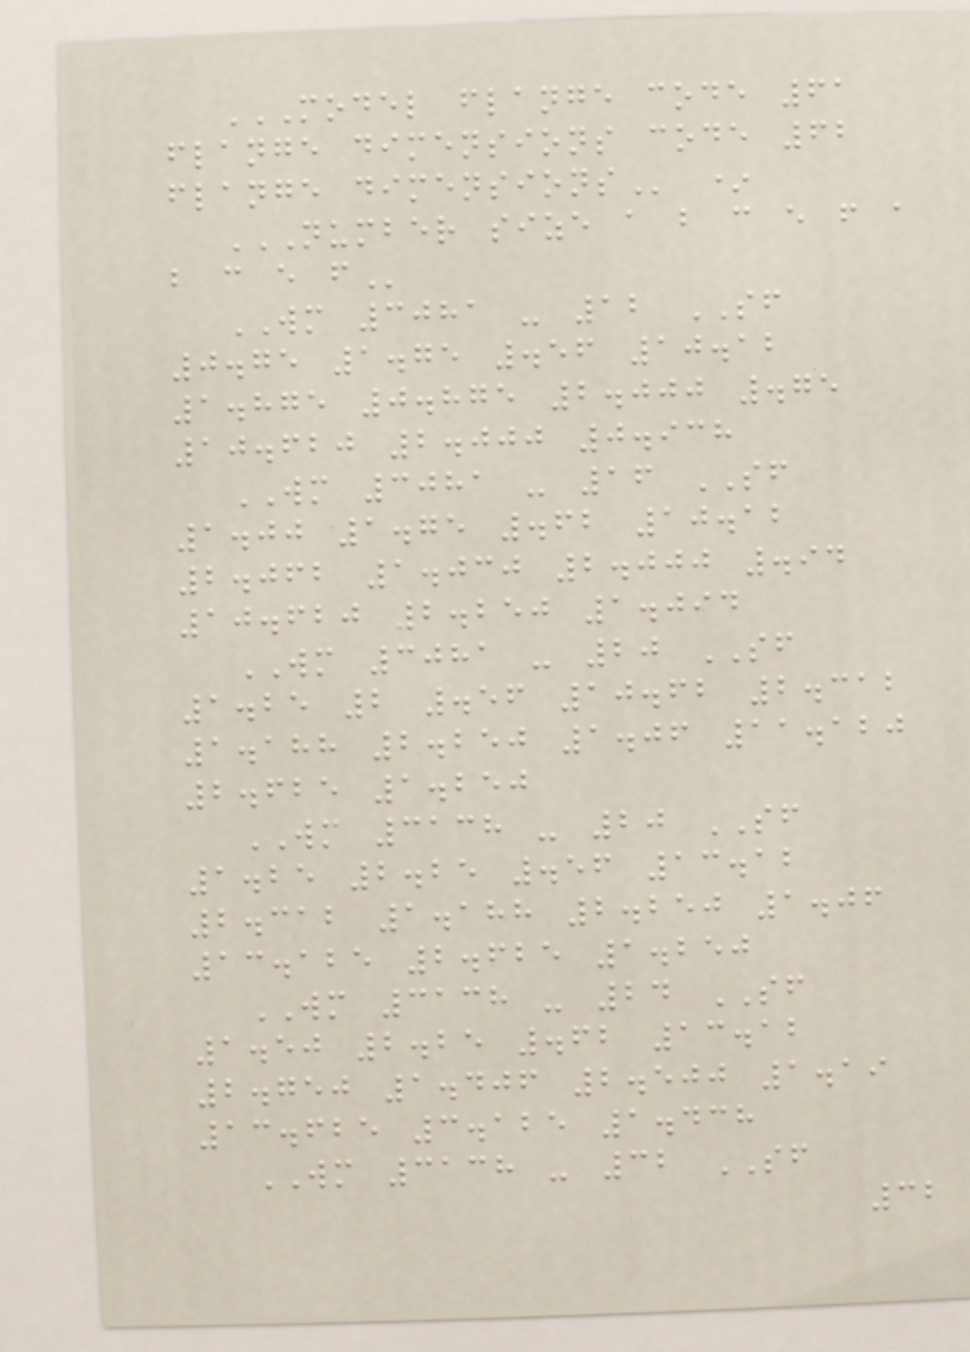MODEL FLANGE CODE 61
FLANGE DIMENSIONS CODE 62
FLANGE DIMENSIONS *
NUMBER SIZE A B C E F A
B C E F
WM 3081 - 12 SF
0.75 1.75 .56 10.12
1.875 0.875 2.000 .75
10.620 2.000 0.938
WM 3081 - 16 SF
1.00 1.75 .62 10.12
2.062 1.030 2.000 .94
10.620 2.250 1.094
WM 3081 - 20 SF
1.25 2 .56 10.62 2.312
1.188 2.250 1.06 11.120
2.625 1.250
WM 3138 - 20 SF
1.25 2.25 .56 13.12
2.312 1.188 2.250 1.06
13.125 2.625 1.250
WM 3138 - 24 SF
1.50 2.25 .62 13.12
2.750 1.406 2.500 1.19
13.625 3.125 1.438
WM 3138 - 32 SF
32
